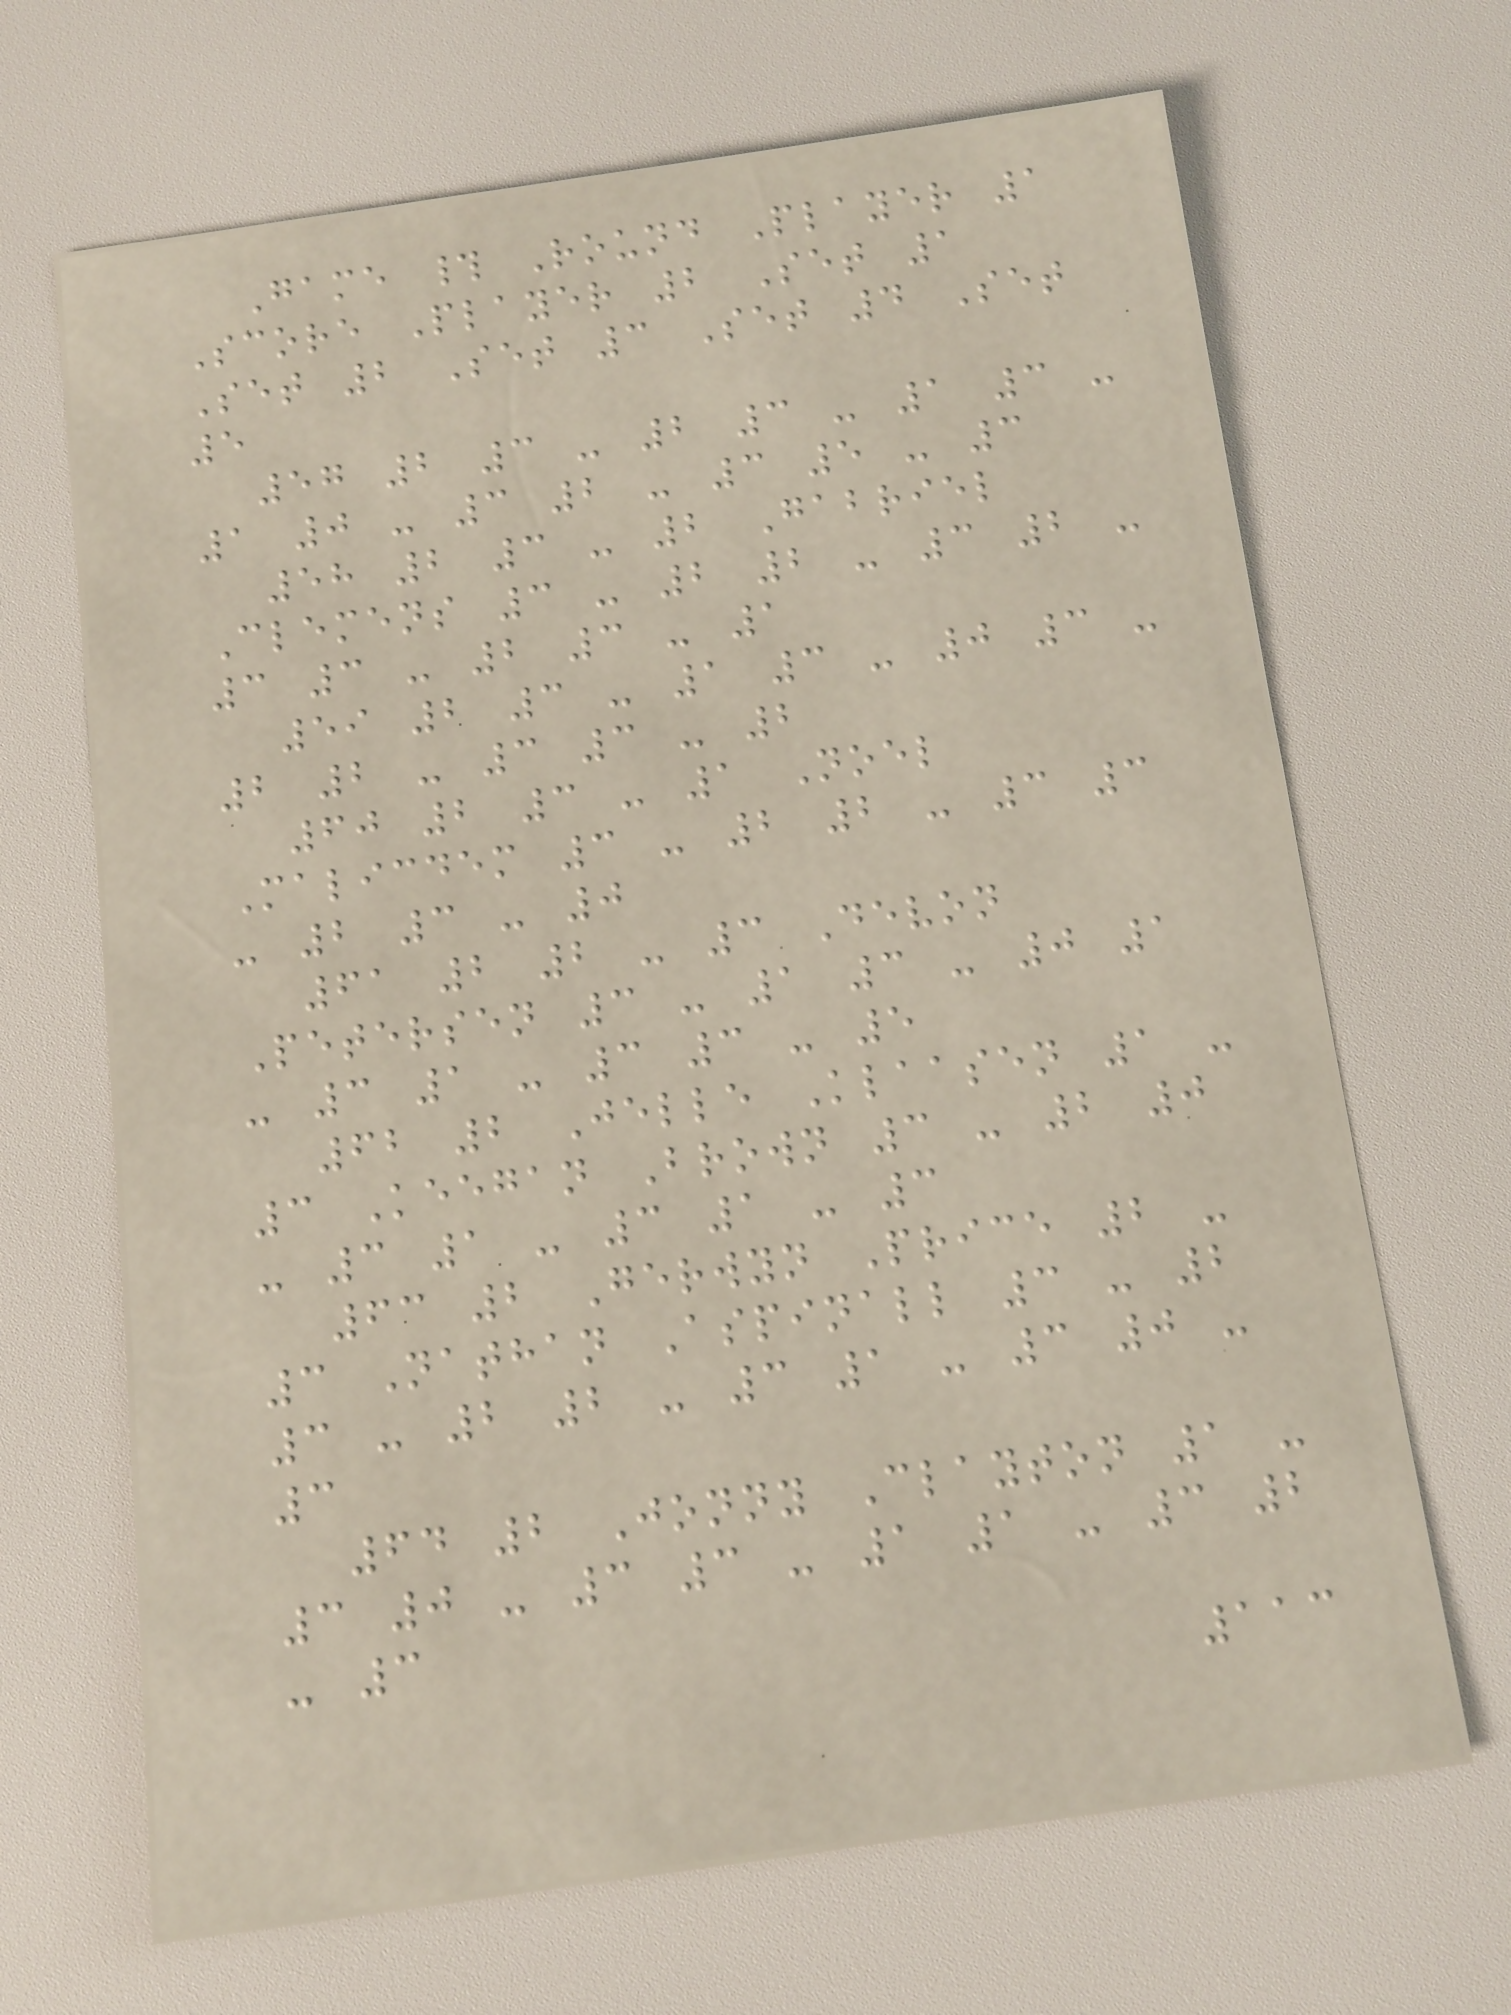Game # Round Player 1
Score Player 2 Set 1
Set 2 Set 3 Set 4 Set
5
57 2 3 - 2 3 - 1 3 -
1 0 - 3 2 - 3 5 - 3
58 2 3 - 2 Gabriel
Clemens 3 - 2 2 - 3 2 -
3 3 - 2 3 - 1
59 2 3 - 1 3 - 0 3 -
2 2 - 3 3 - 2
60 2 3 - 1 Noel
Malicdem 3 - 2 2 - 3 3
- 2 3 - 0
61 2 2 - 3 Devon
Petersen 3 - 1 3 - 0 1
- 3 1 - 3 3 - 5
62 2 Jelle Klaasen 1 -
3 Keegan Brown 3 - 2 0
- 3 1 - 3 1 - 3
63 2 Gerwyn Price 2 -
3 Nathan Aspinall 3 - 2
3 - 2 2 - 3 1 - 3 0 -
3
64 2 Jonny Clayton 1 -
3 0 - 3 3 - 1 1 - 3 2
- 3
113
